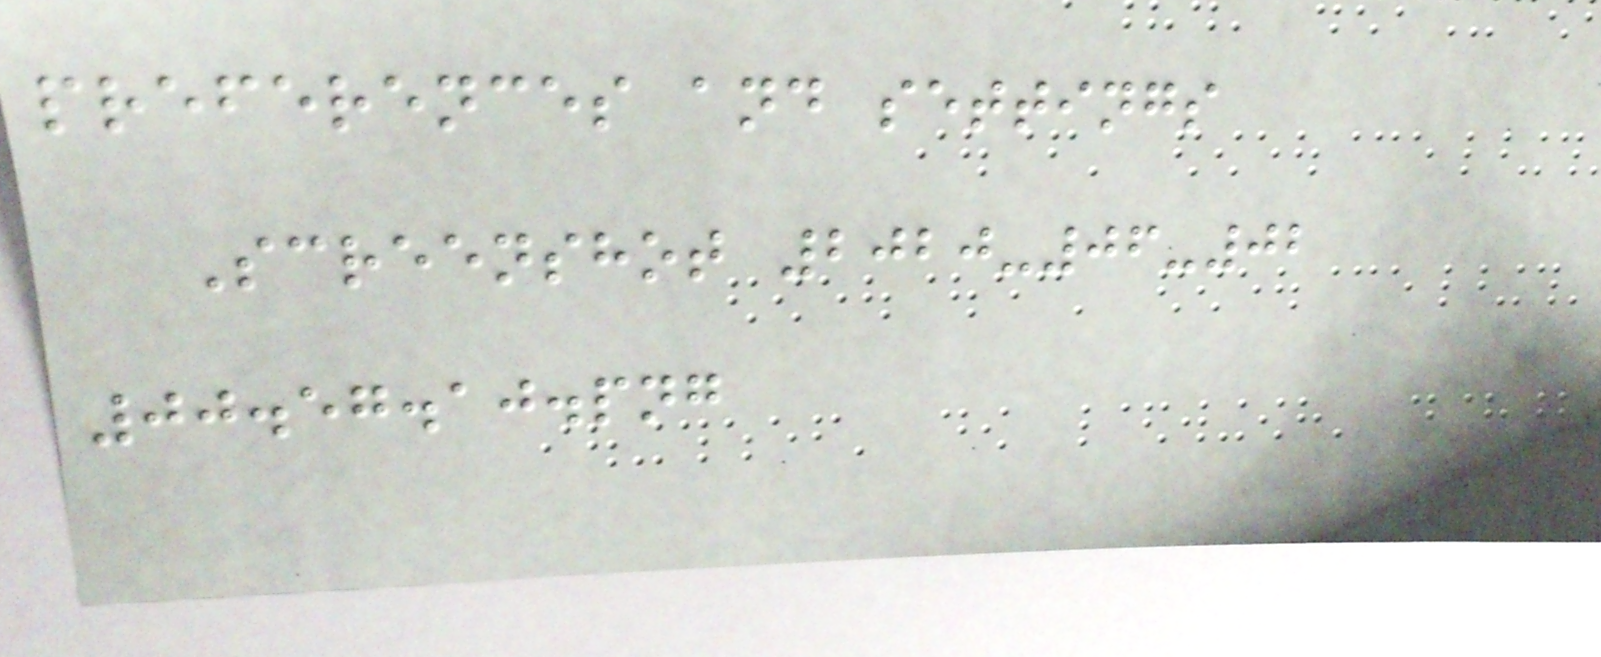preferences and settings
Screenshot 2020-06-02
00.57.10.png
